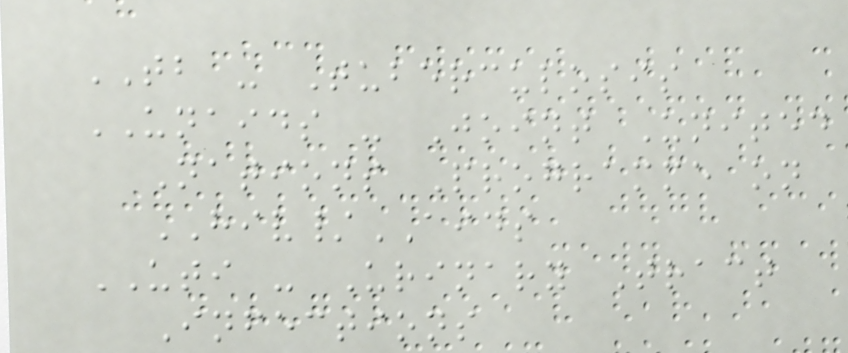TB - Tuberculosis
UNAIDS - Joint United
Nations Programme on
HIV/AIDS
UTI - Urinary Tract
Infections
